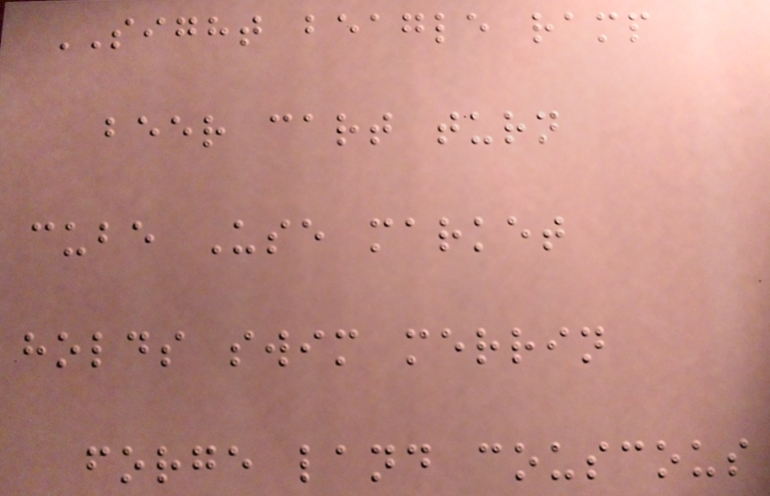SIGHT beagle ramp
beer cart turn
cube Use market
holds swim merrin
forge land couscous
